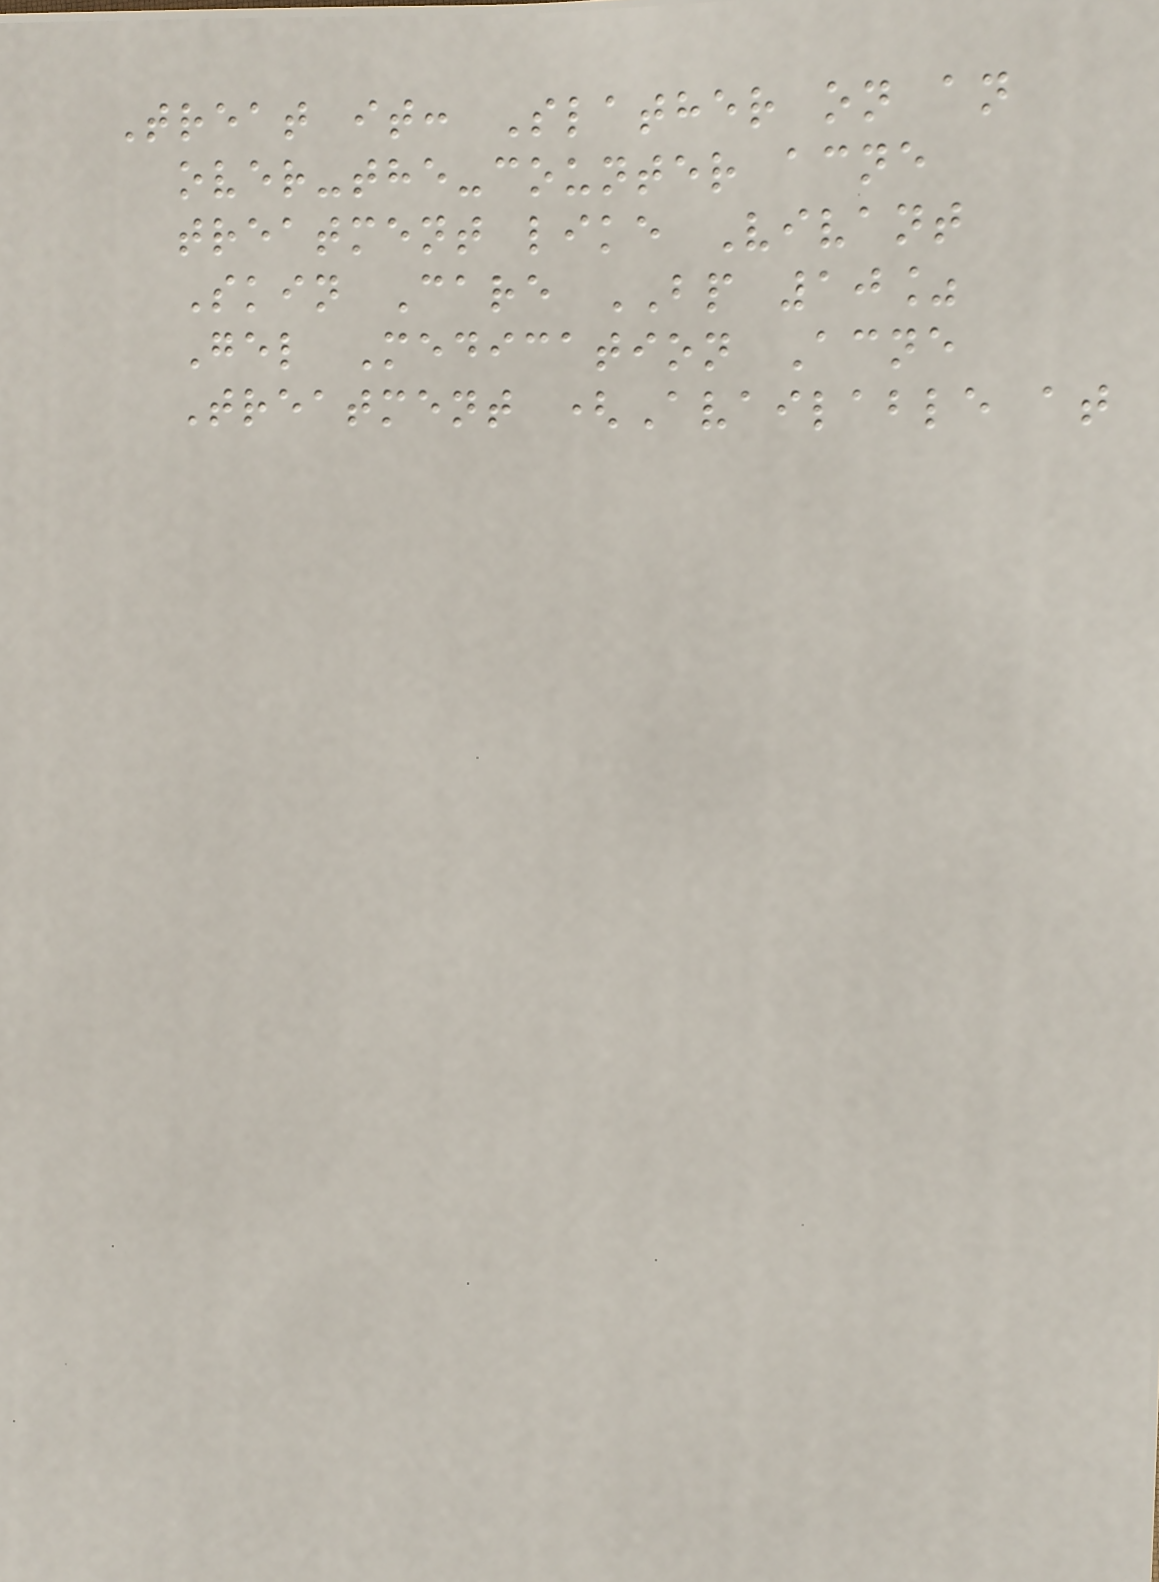Treat it: Slather on an
over-the-counter acne
treatment like Vivant
Skin Care BP 10%
Gel Medication Acne
Treatment (Available at
